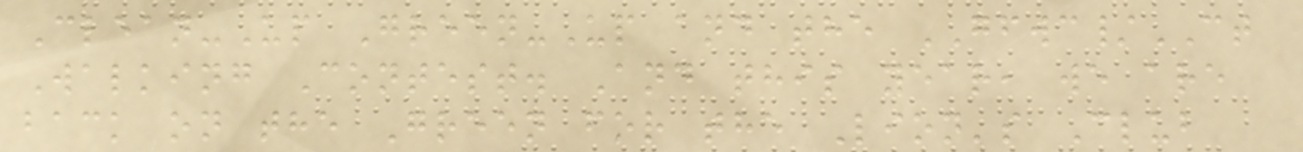Clean-Up Green-Up and the GFWC/CT
Walking Contest. And this year, we are
back on the Green for the Lion's Club
